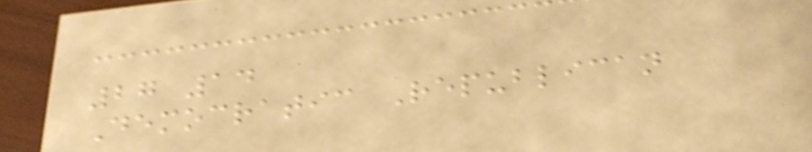27 14
Democratic Republican
